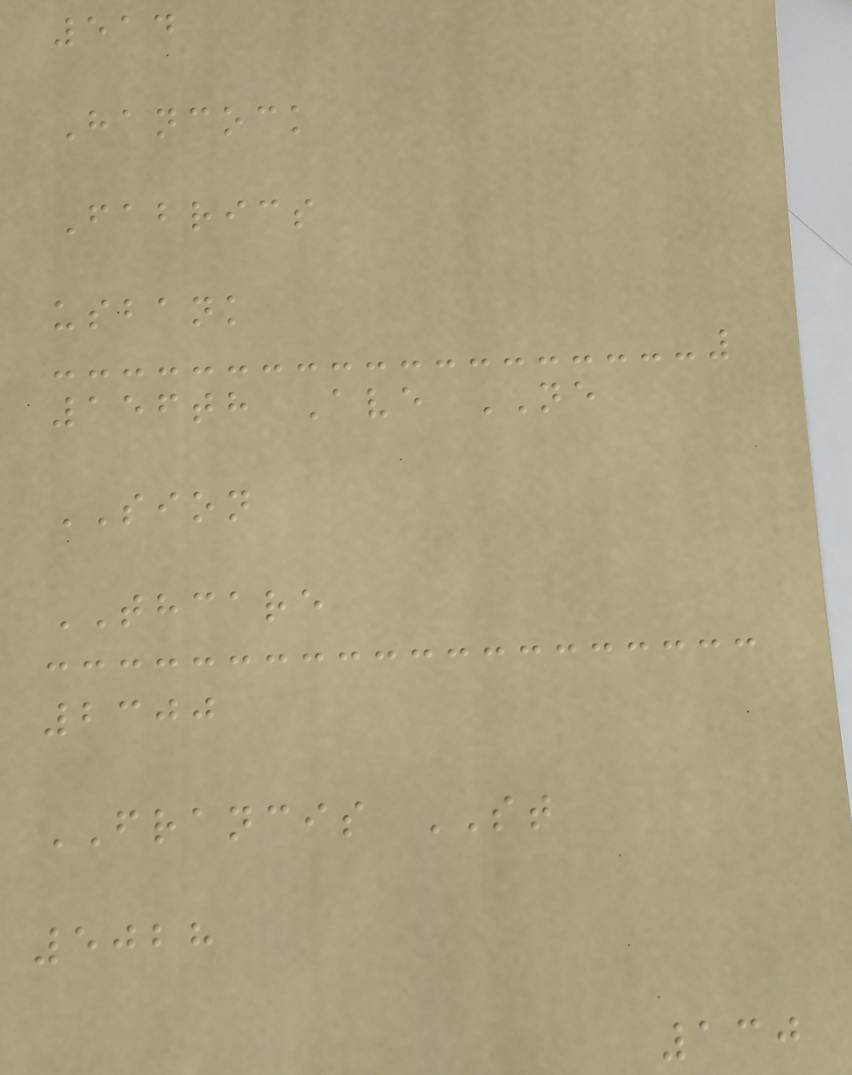514
Hancock
Fabrics
usbank
156th Ave NE
SION
THCARE
2300
FRANCIS ST
5028
130
